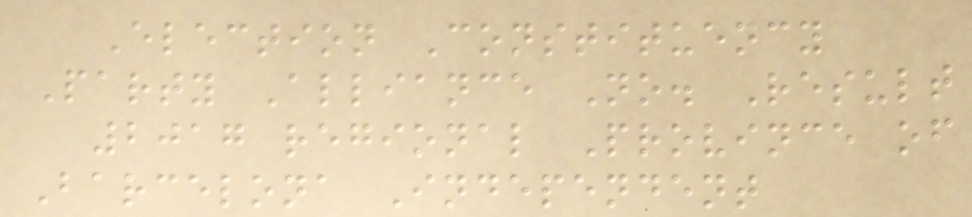Election Constituency
Party Alliance No. Result
2017 regional Province of
Barcelona Independent
